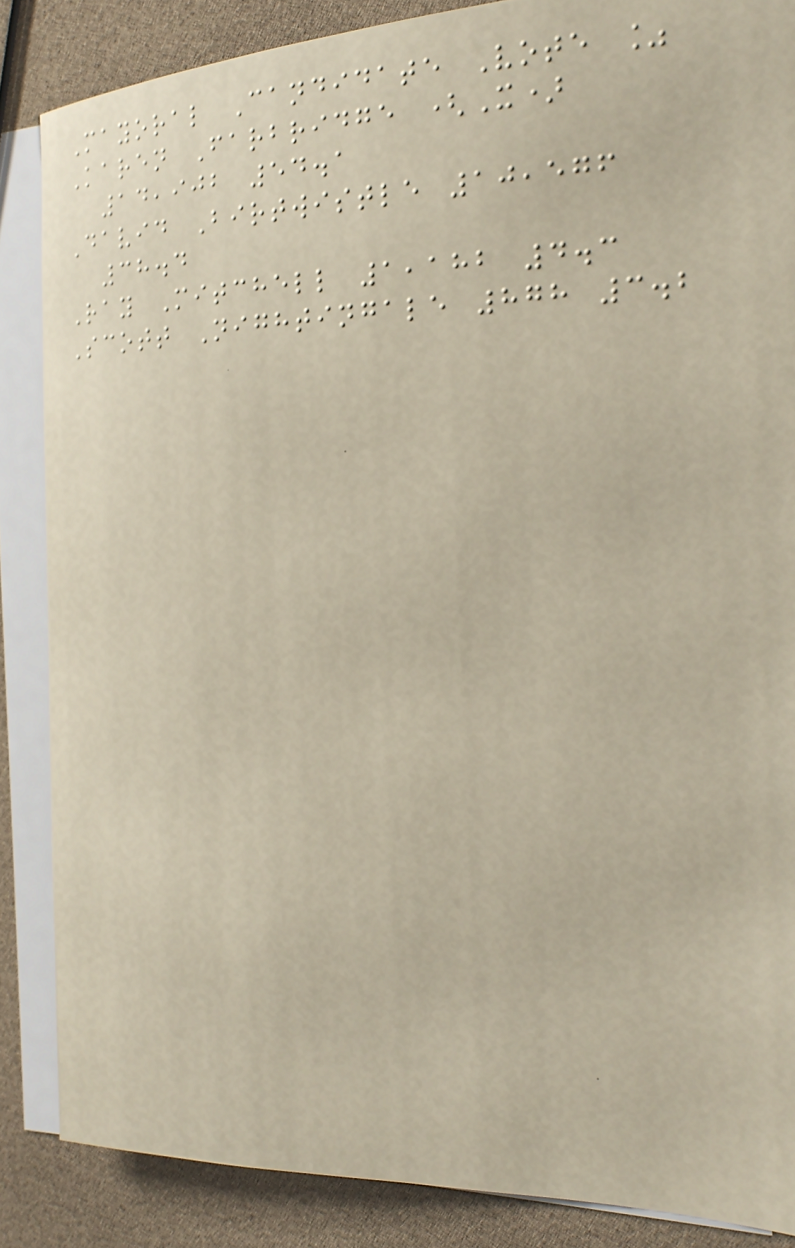Mayoral Candidate Vote %
Karen Farbridge (X)
14,902 54.1
David Birtwistle 10,576
38.4
Ray Mitchell 1,182 4.3
Scott Nightingale 878 3.2
